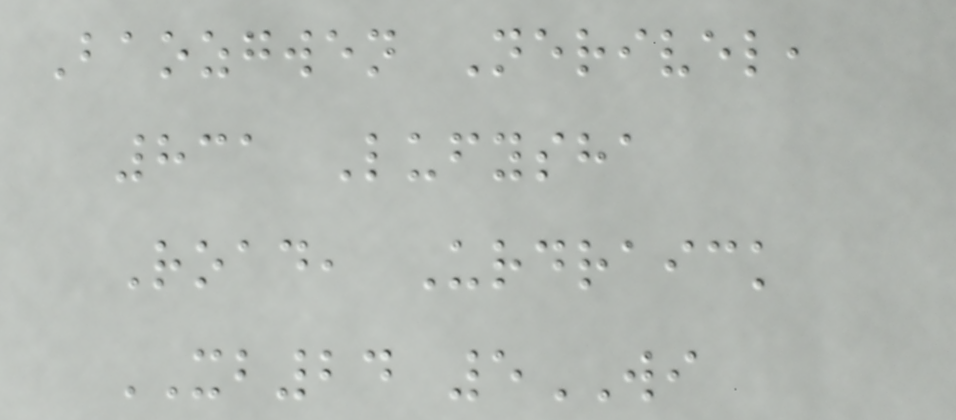Baozgwen Nerivel,
831 Lufysha
Road, Urdraick
XB24 5WI
